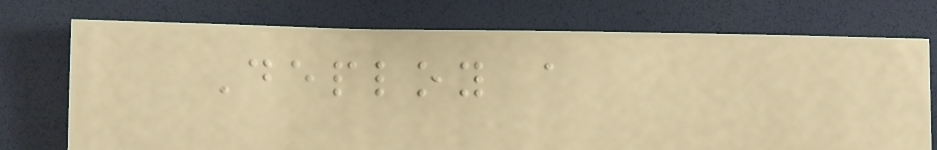Deploy a
